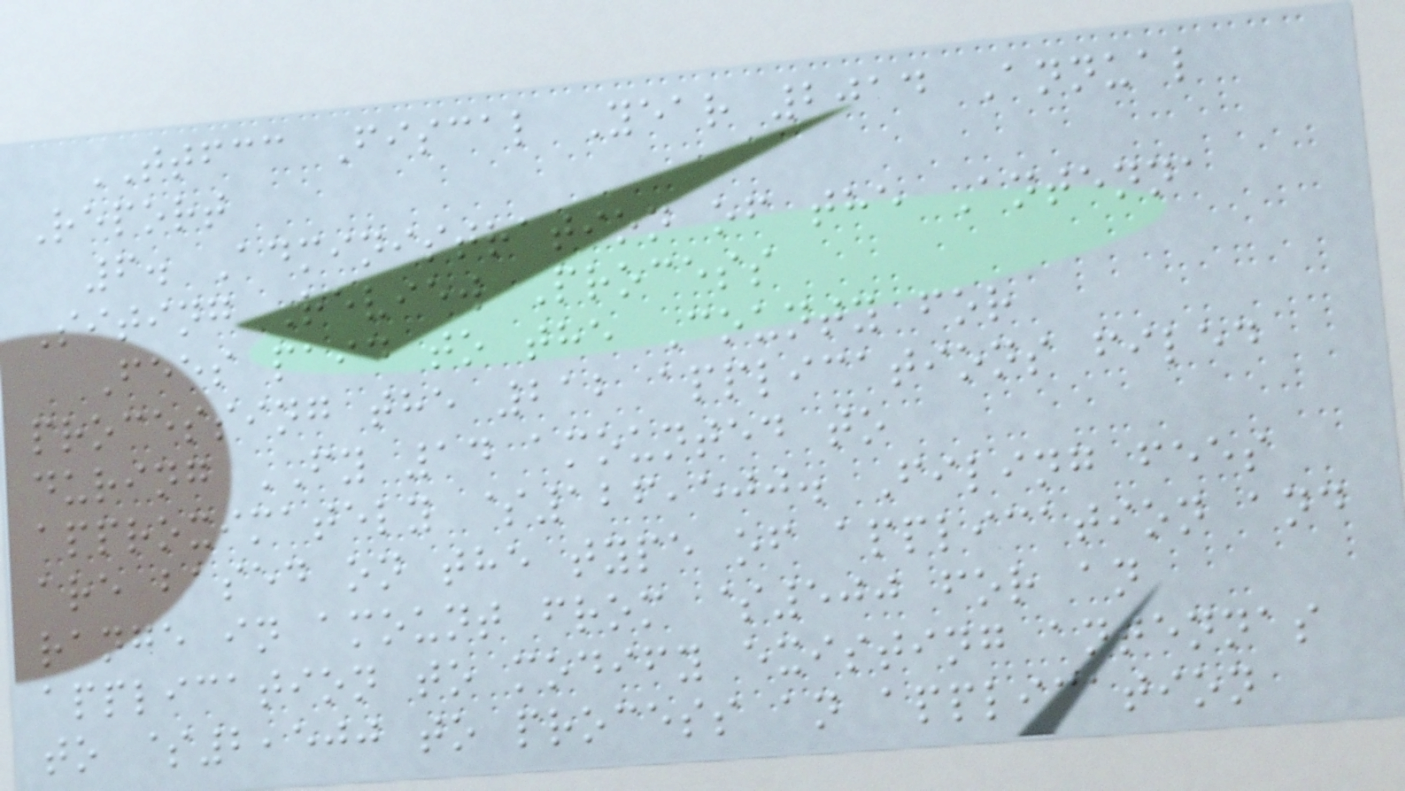TTFCC Fiscal Year 2014 Annual
Report
6. Administration of the Antenna
Siting Review Process
Fees paid to the County for
processing the 212 applications filed
during FY 14 amounted to
approximately $126,500. Filing fees
are based on the type of application and
range in amount from $500 for an
application to modify existing antennas
to $2,500 to process an application
